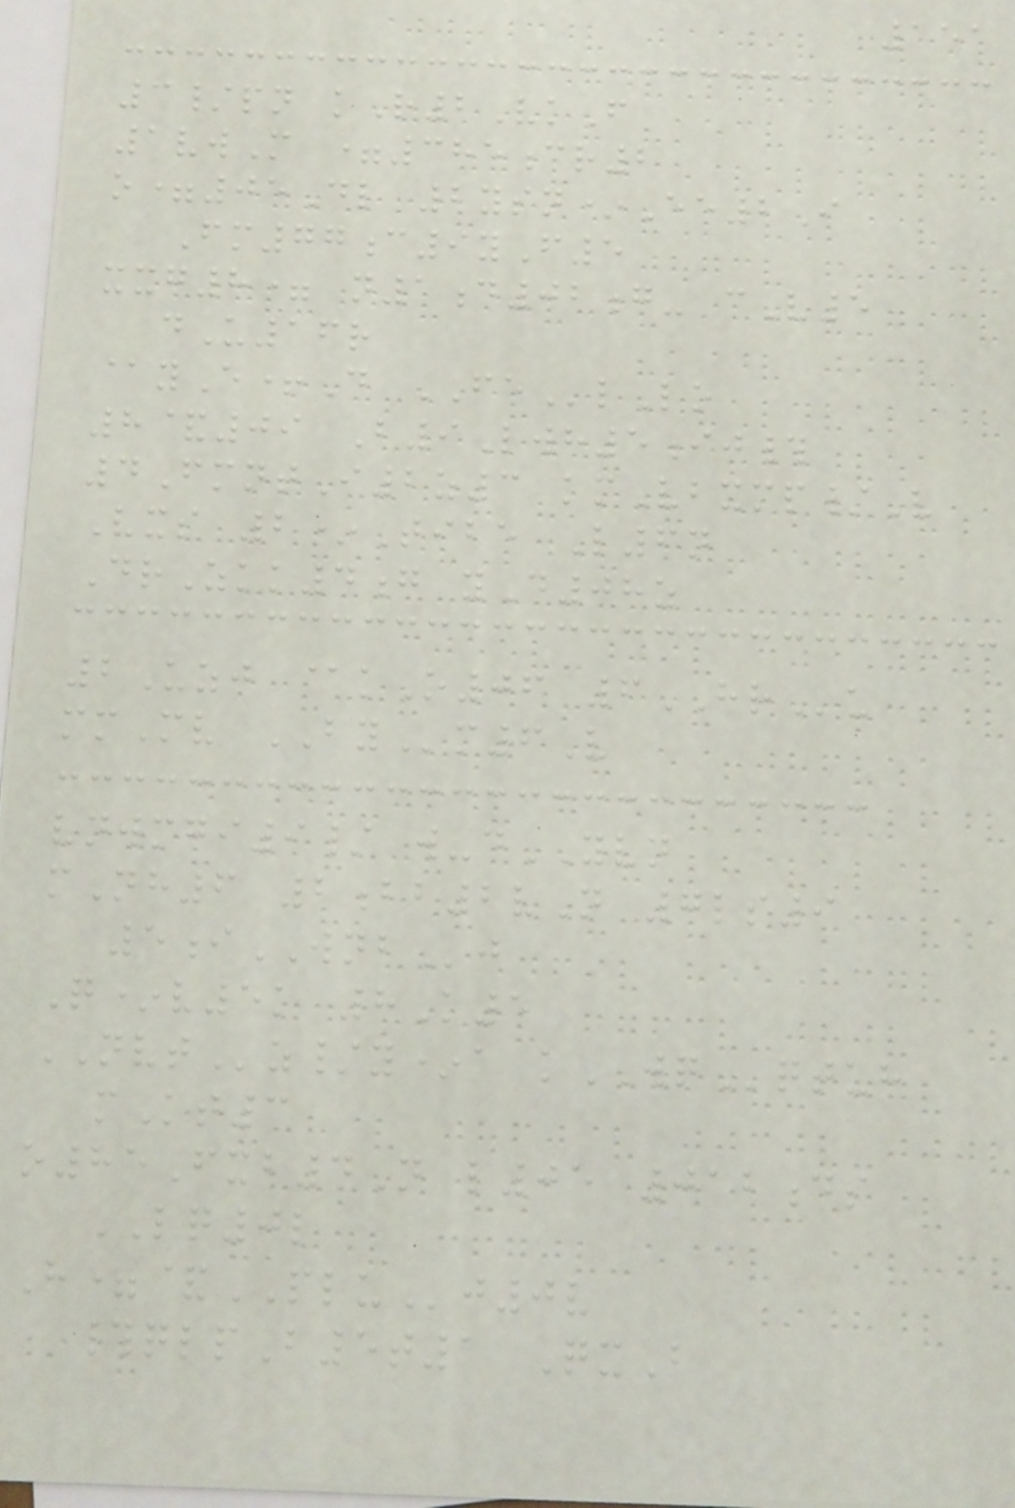151
3/pn kR2VkF
1vwM =385cr2
o=05Dl 2ysn*Ee2I
Fm77c9yF5
xxg8= n1d02g- cV5
dU16r
@yE+D FElLo
8&09 B9Lwh5ij#
4FmntI2z3 kmVbxmp/V
Vxs 2*Tibe L6n
DrZkk4g yD08z
2Uzj @kO06 6HRu
mmMv BYm6V
vnwmgi9/ w-dYVN
mNh6 2bb2vN 7ls9
5iWNBj
Q*v5k 8K5
NVTz/y*a kWQqtuh
mKt3
o85Fxb4N l05 012ds
LQ0l
H=&PLUj0v
#qlpB5t1 QxB
